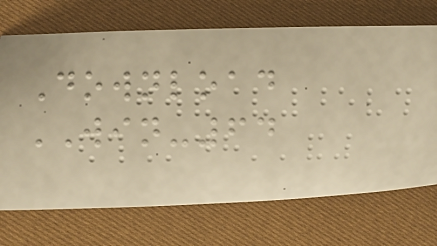Download
WIN-64
